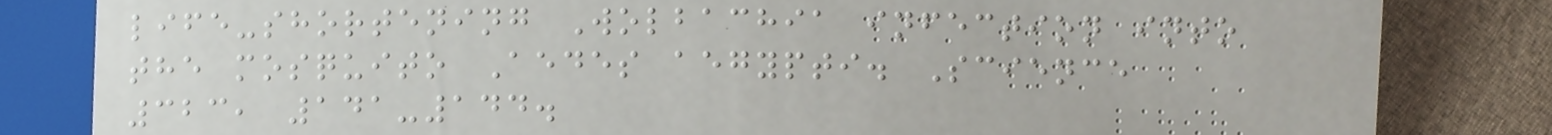life-shortening Wolbachia infection into
the mosquito Aedes aegypti. Science
323, 141-144.
